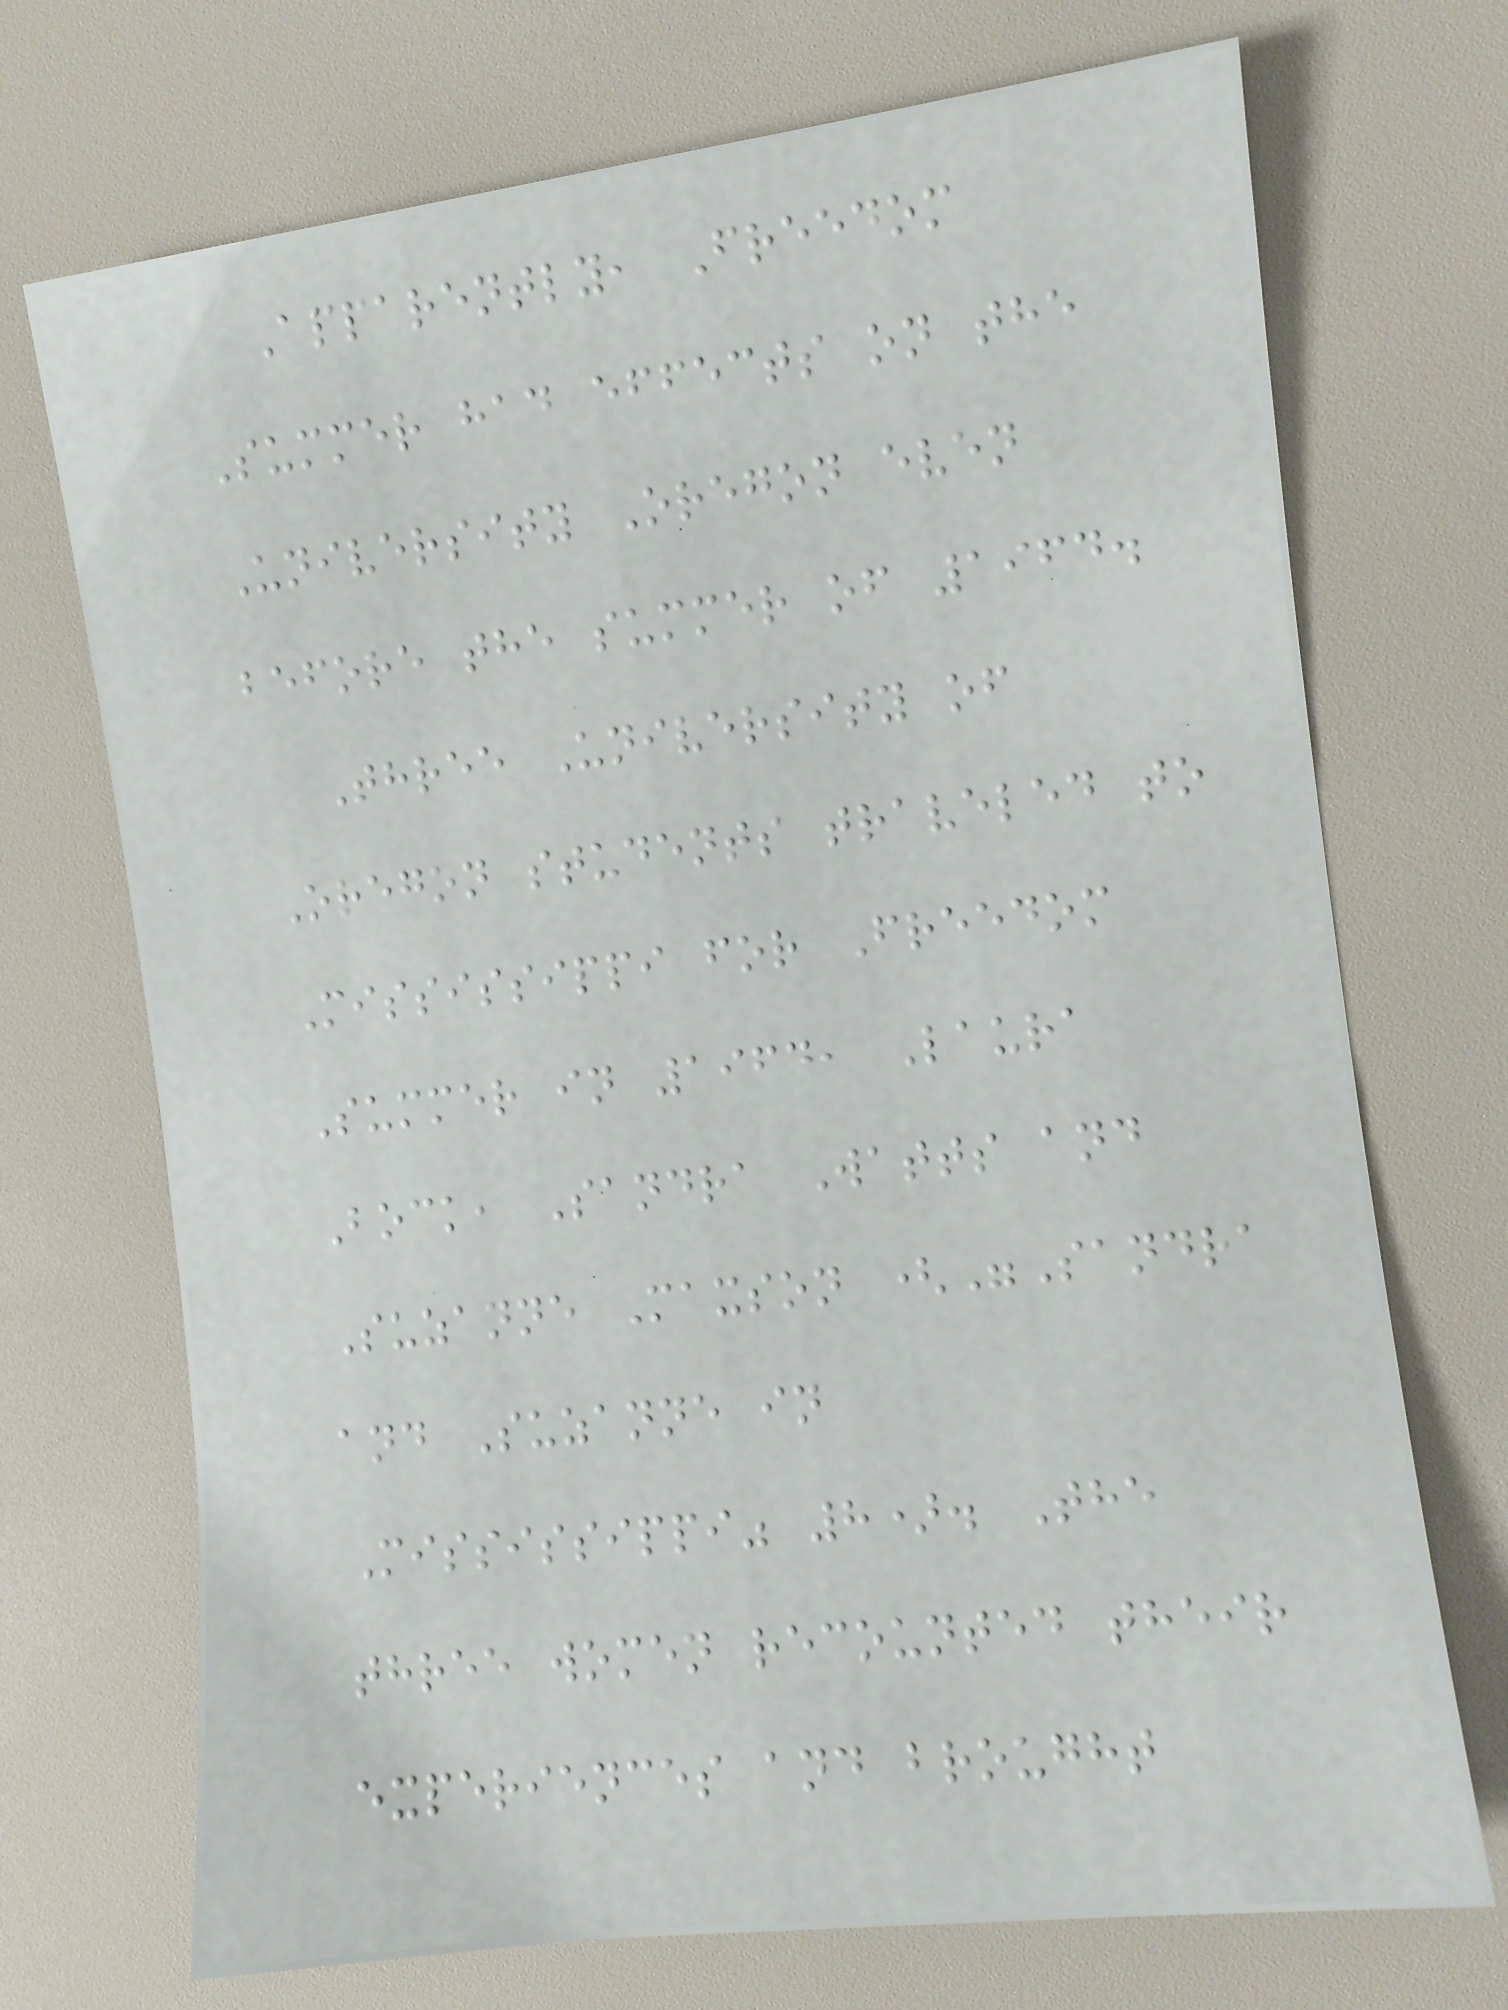Apparently, Freedom
Summer had effects on the
University Oregon even
before the summer of 1964.
Three University of
Oregon students traveled to
Mississippi for Freedom
Summer in 1964, Laura
Bock, Sandra Watts and
Suzanne Maxson ("Sandra
and Suzanne in
Mississippi" 8). The
three women recounted their
experiences and brought
